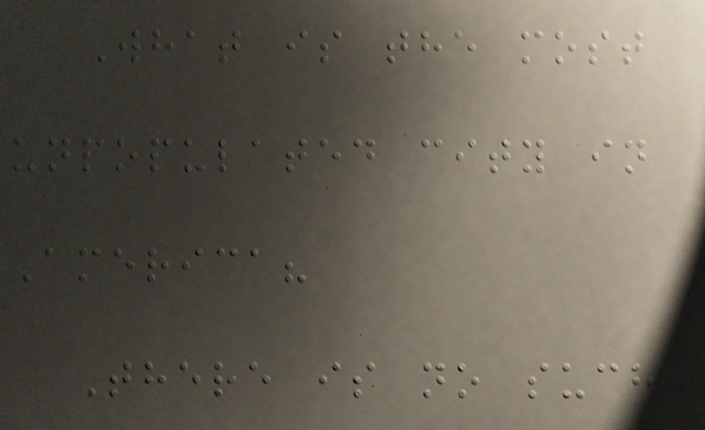What is the most
unpopulated city in
America?
There is no such
